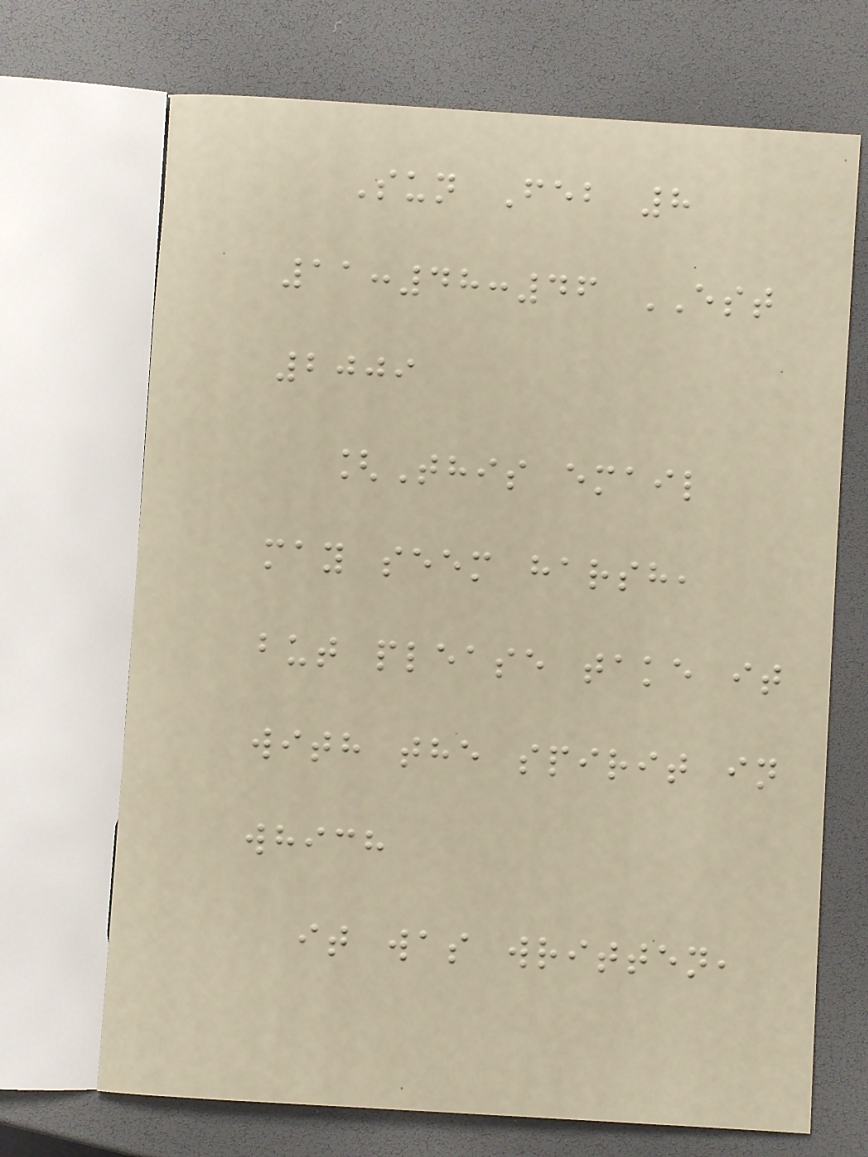Sun Feb 8
11:48:46 EST
2009
[This email
may seem harsh,
but please take it
with the spirit in
which
it was written,
